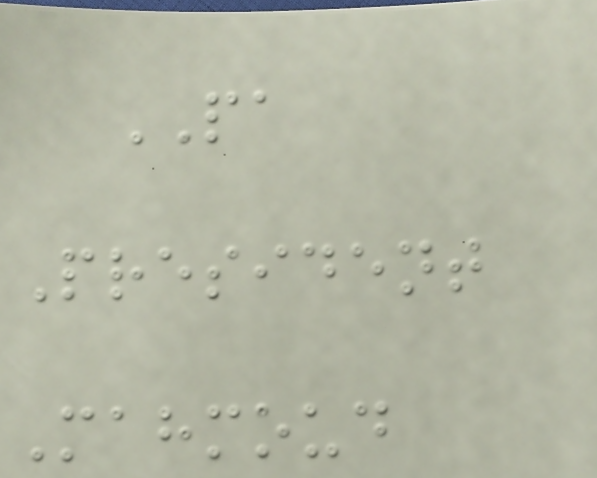PA
President
Mahmoud
